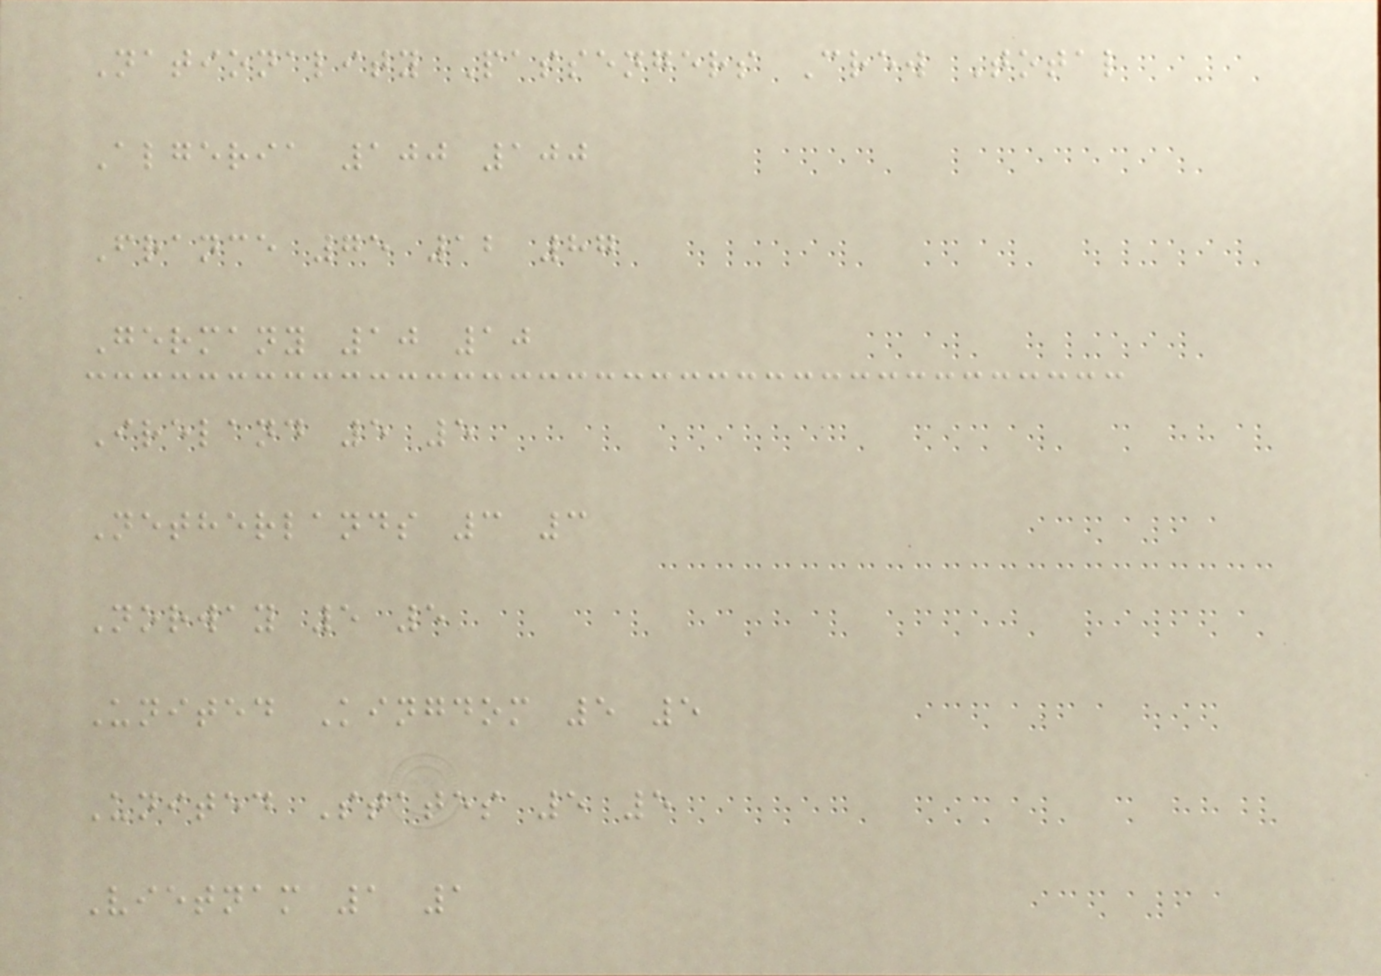Nationality Passengers Crew Total
Algeria 100 100
France 75 12 87
Germany 10 10
Ireland 5 5
Netherlands 3 3
Norway 5 5
United Kingdom 5 5
United States 5 5
Vietnam 1 1
